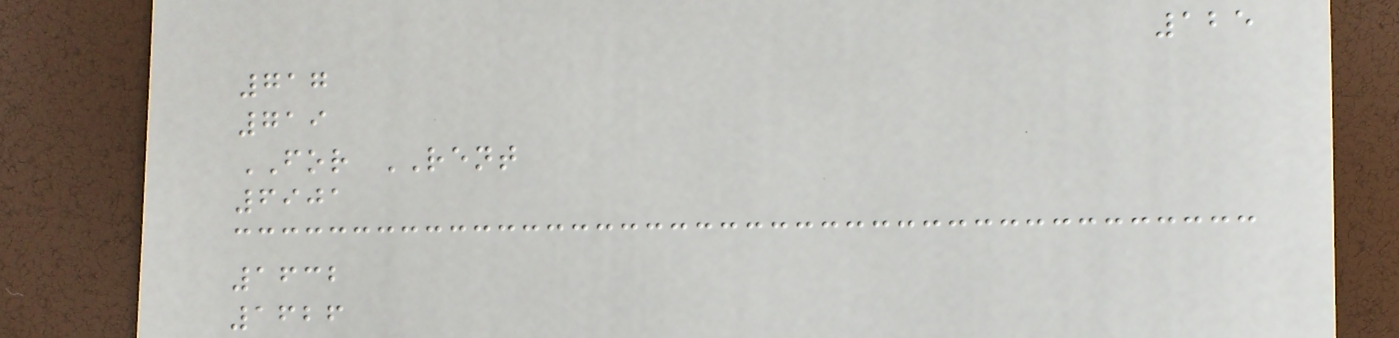125
717
719
FOR RENT
6901
1632
1626
